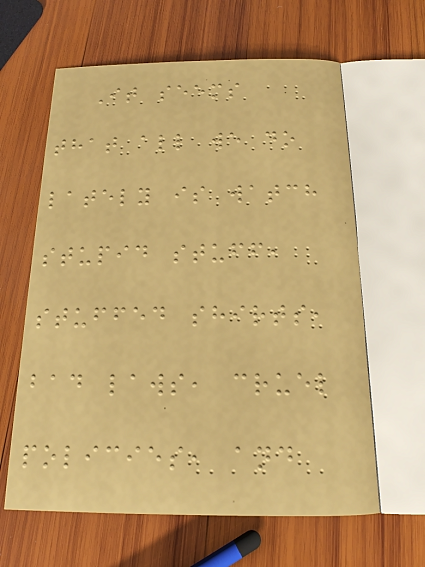It seems
that all we do
lately is watch
stupid stuff,
stuffed shirts,
bad laws, cruel
policies, and
